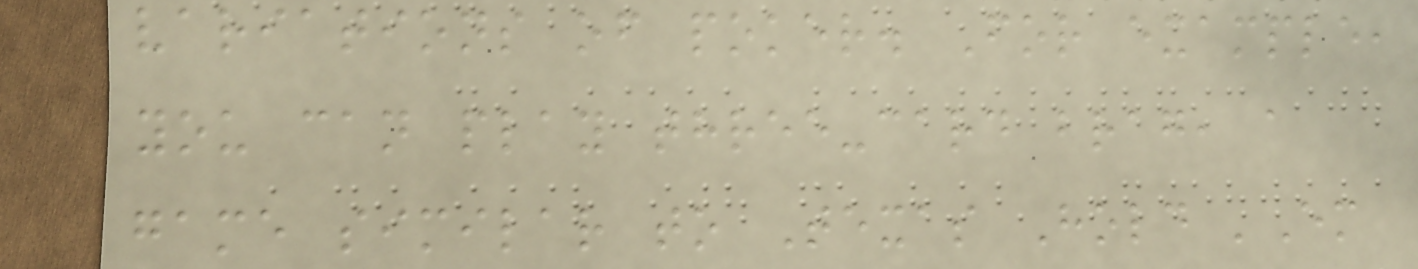variations of poker. For example,
you can play three-card brag, a
game similar to Texas Hold 'Em
